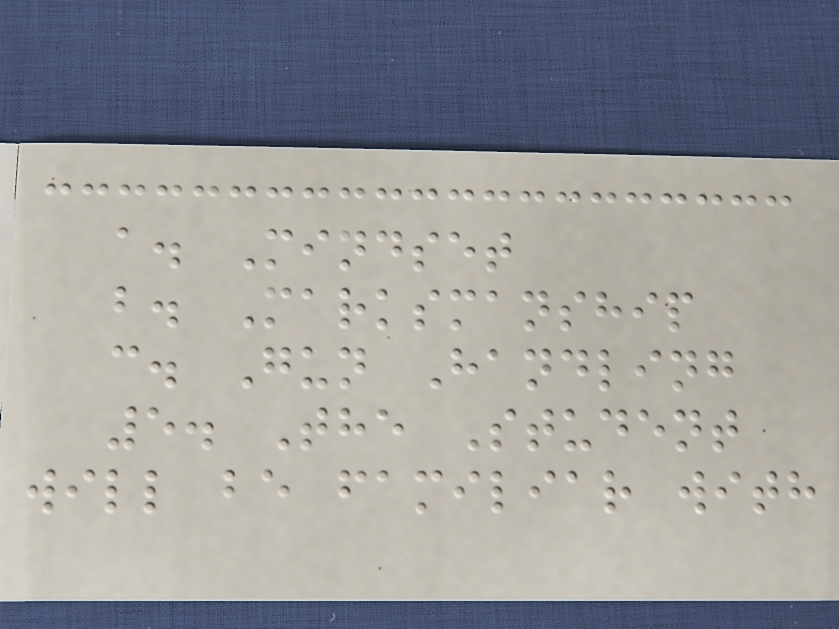a. Mindset
b. Marksmanship
c. Gun Handling
5. The Student
will be familiar with
